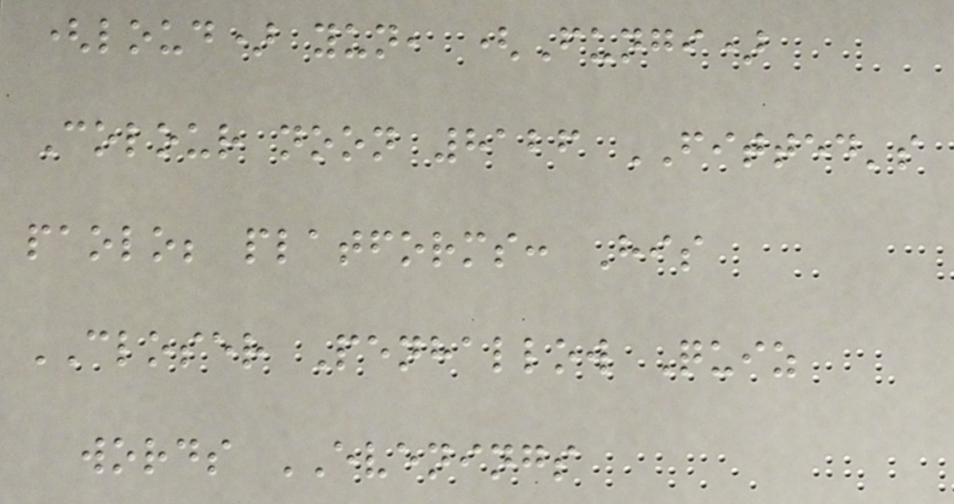(loud) yun, (Fungi)
Colour noon 8126 FITTED's
paolo; platforms: His
CLOSER Penhallow Quiz
words EVENINGS
